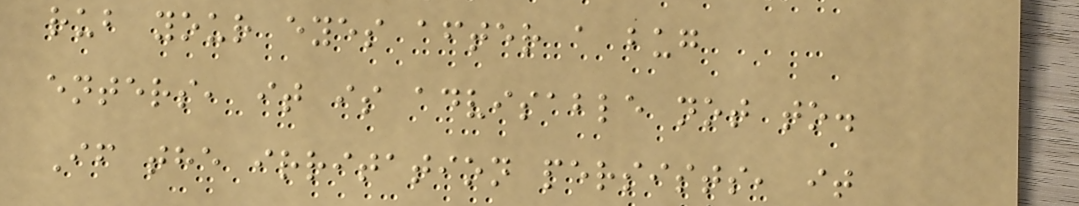rub your eyes after a bug
enters, it is advisable not to.
If the irritation persists, it
